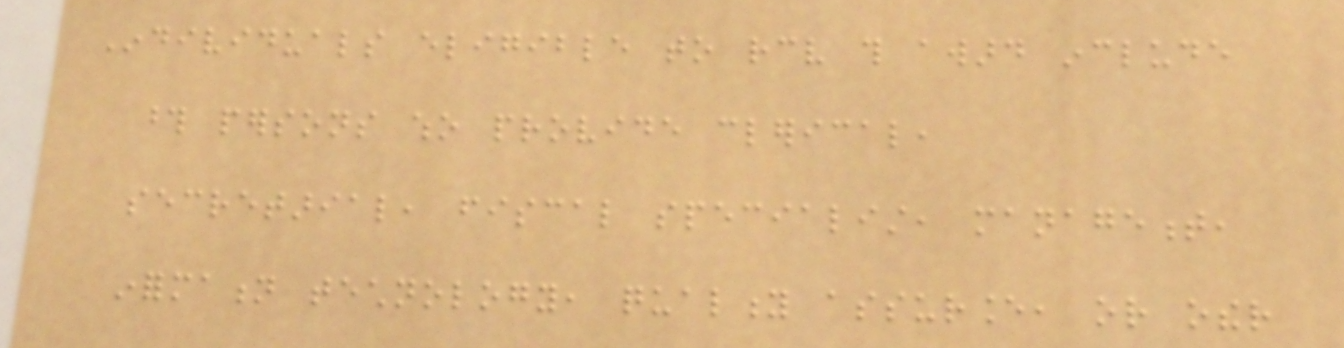Individuals eligible to receive this award include
those persons who provide clerical,
secretarial, fiscal specialist, management,
information technology, quality assurance, or other
